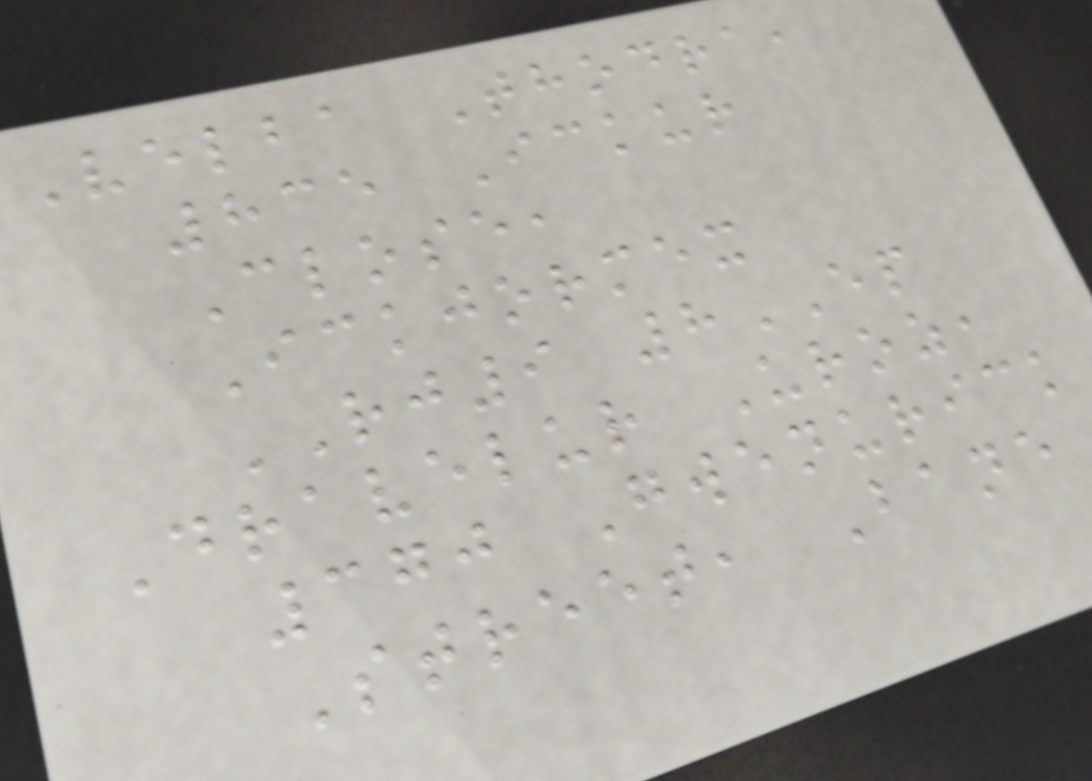Velba Thodra,
835 Ickur
Close,
Ickjormex
RJ9 8EP
Dravelur Uroz,
370 Gwenurick
Street, Bane
